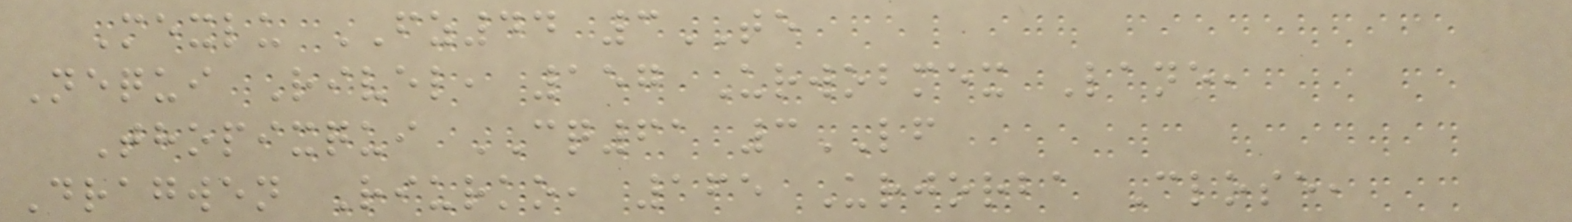Mexlu FZ44 3TE
Nequi Rivel, 157 Urwobmex Lane,
Thopixqui CQ61 3LF
Dragwen Riurko, 165 Urjorba Close,
